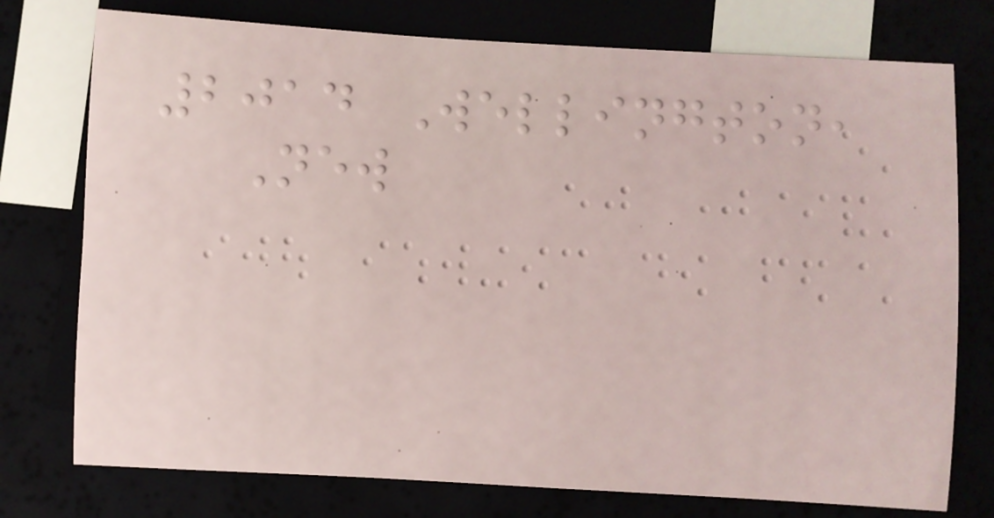2014 Wellington,
New
